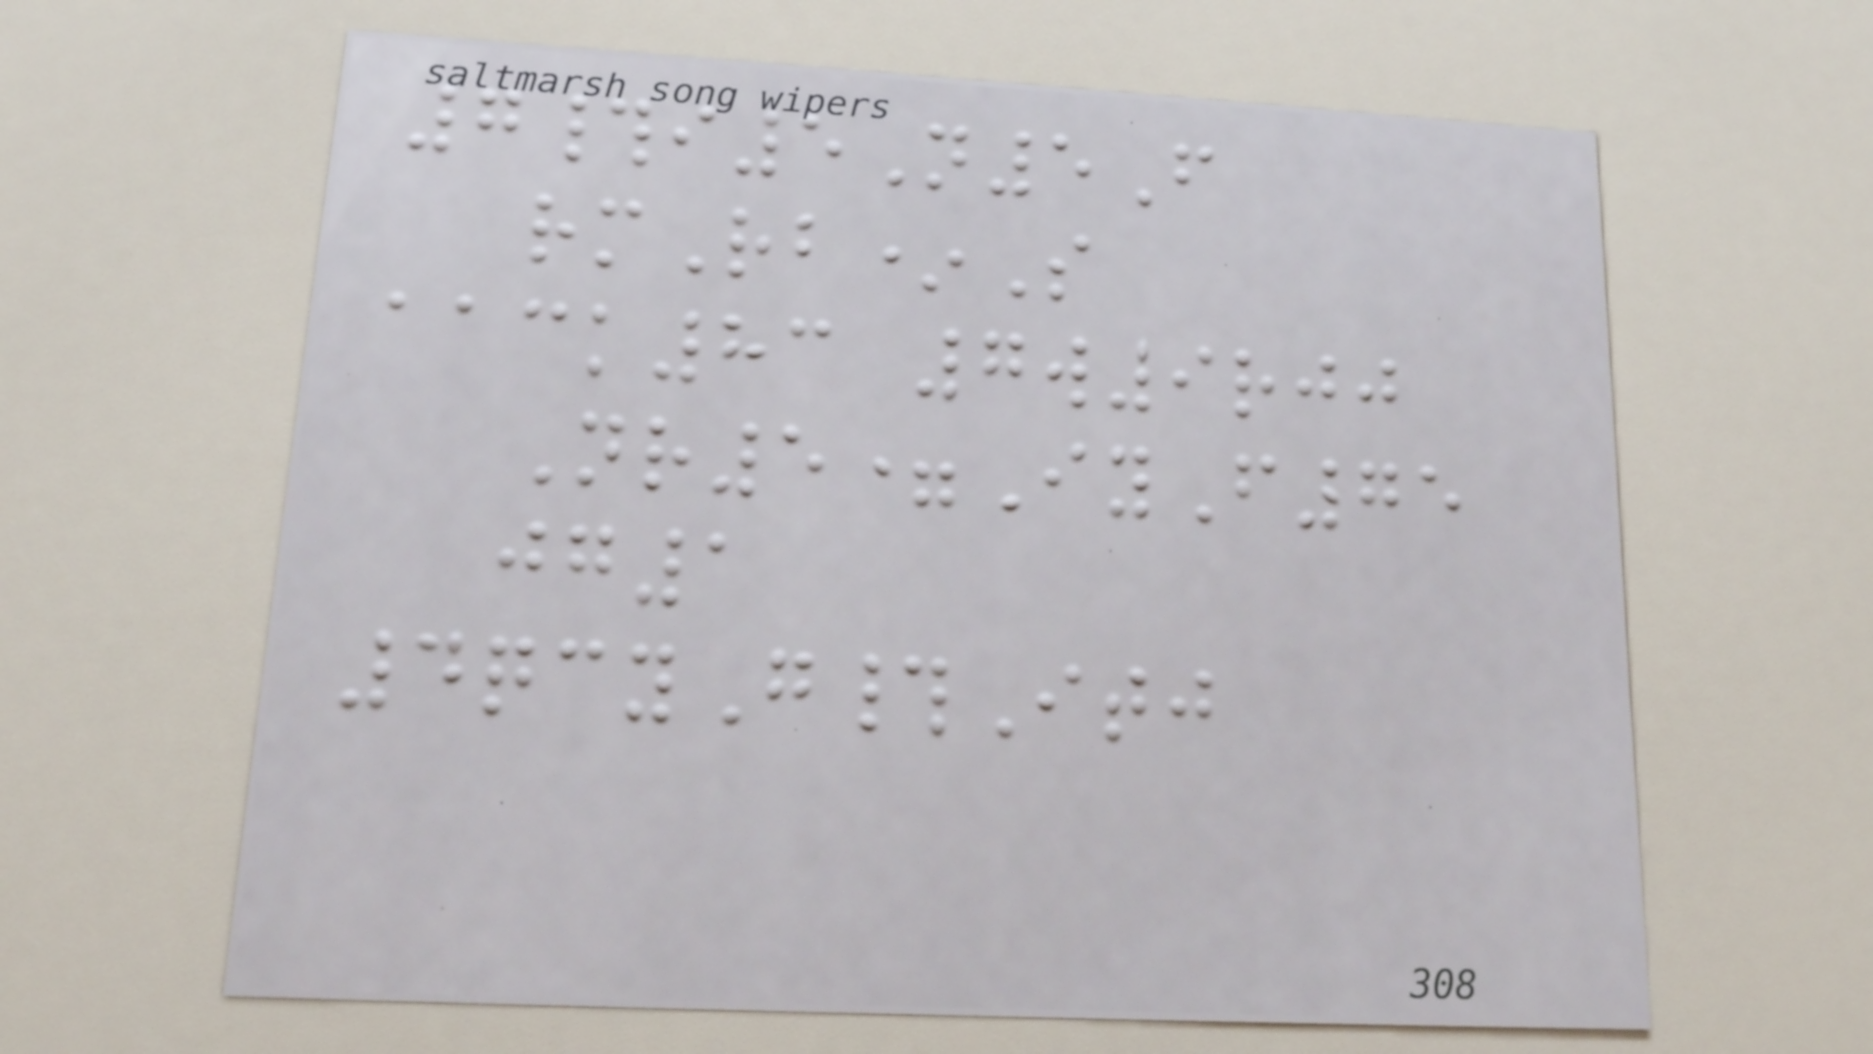7#i5N5F
rmRb*S
aack83 7w9rjj
Nr5=IyF75
jg1
4qcyG#Itj
